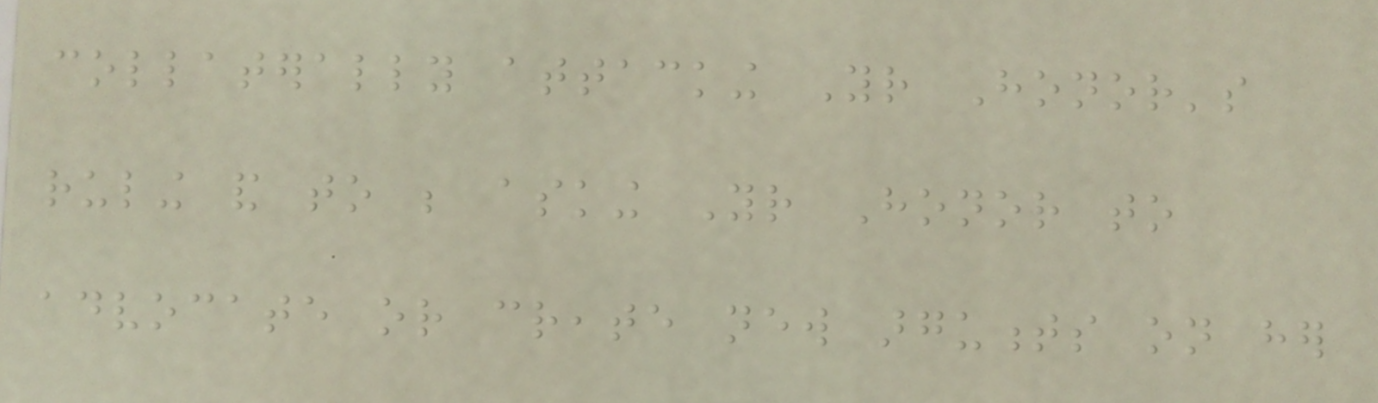collaterally attacking Your Honor's
ruling and to be asking Your Honor to
advocate or create new arguments on her
